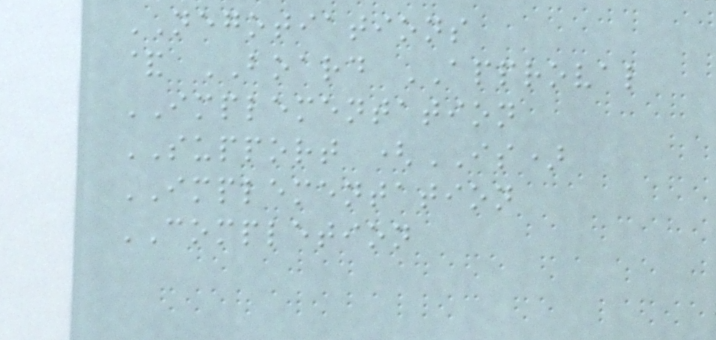NEGOTIATIONS
& BOARD APPROVAL
IMPLEMENTATION
SUPPORT (IS)
IMPLEMENTATION
COMPLETION
